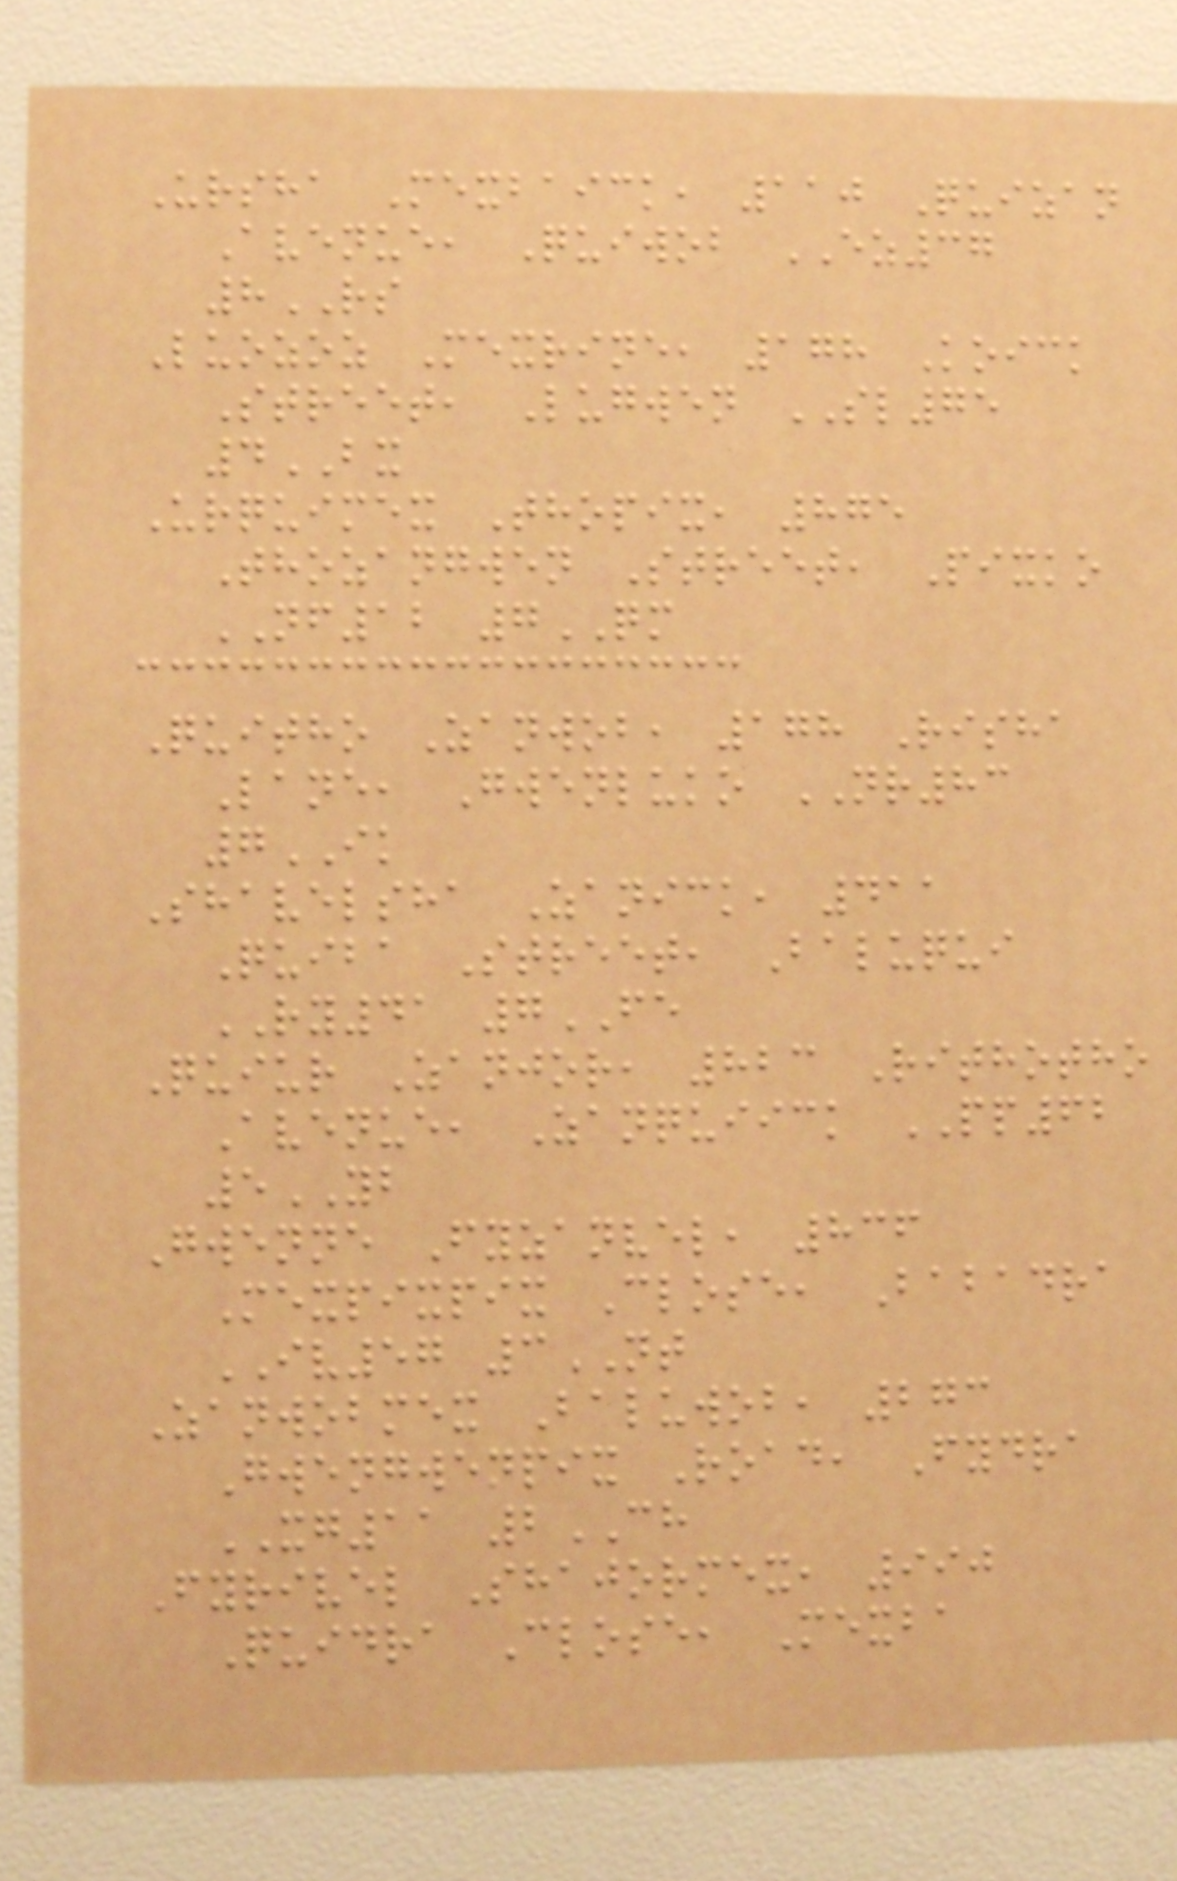Ursha Mexbaick, 110 Quizan
Avenue, Quiwob EZ37
8RS
Luozoz Mexrine, 178 Koick
Street, Lugwen SL75
4BX
Urquimex Thopix, 875
Thozangwen Street, Pixko
NF12 7QM
Quitho Zanwob, 178 Risha
Lane, Gwenluko NR83
7IK
Shavelsha Zanick, 411
Quiba Street, Baluqui
RY41 7FE
Quiur Zanjor, 823 Rithotho
Avenue, Zanquiick PP62
5YB
Gwenne Fyzanvel, 836
Mexpixpix Close, Babadra
IV57 3NT
Zanwobmex Baluwob, 273
Gwengwenpix Road, Fydra
XG11 2CH
Fyrivel Shajormex, 990
Quidra Close, Mexba
